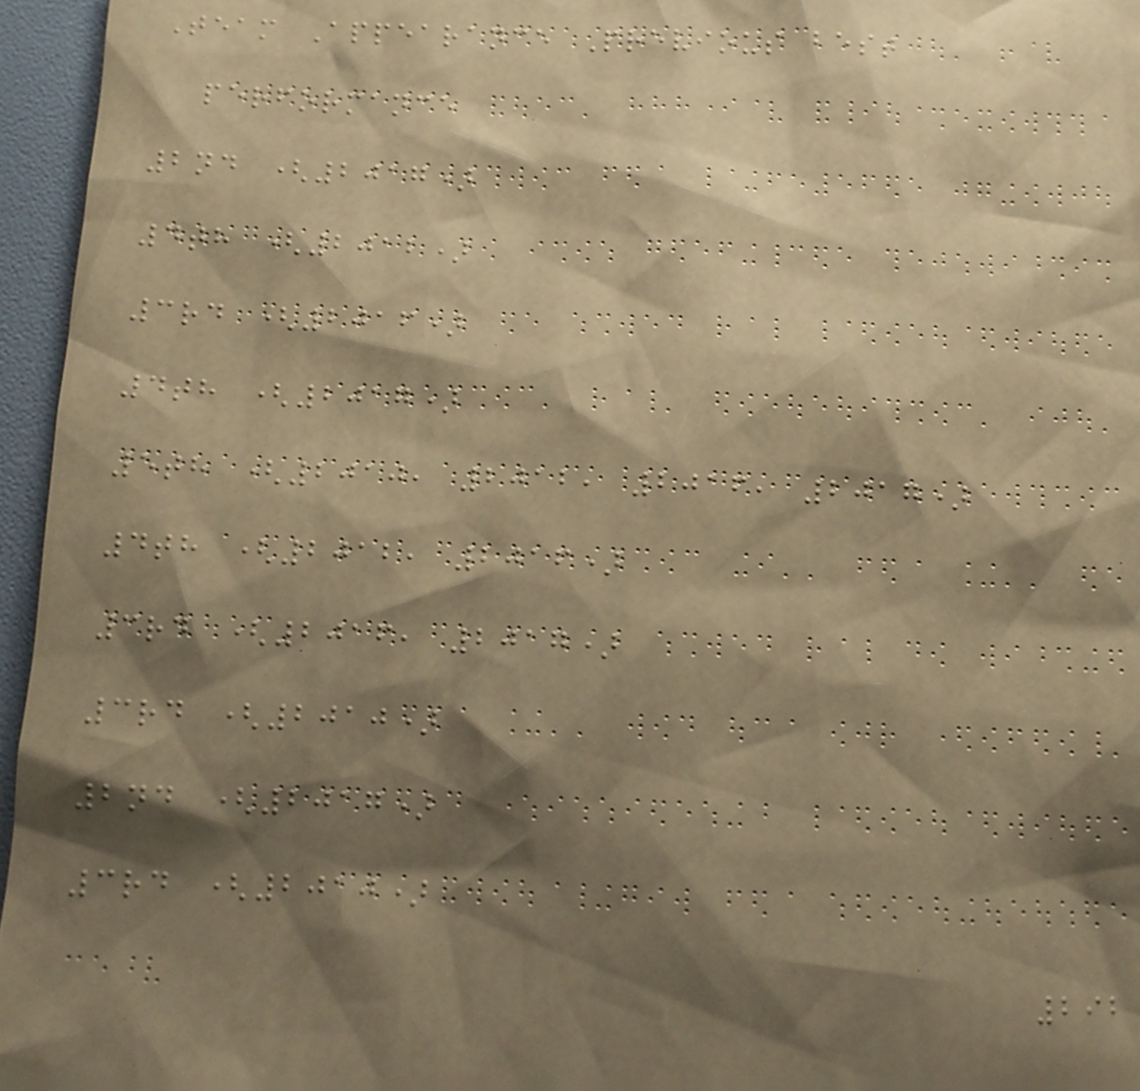Team Appearance Previous best
performance
2nd (2017)
4th (2012)
3rd (2016)
4th (2017)
5th (2010, 2012, 2016, 2017)
4th (2012, 2016)
3rd (2016, 2017)
3rd (2010)
2nd (2017)
3rd (2010)
292
